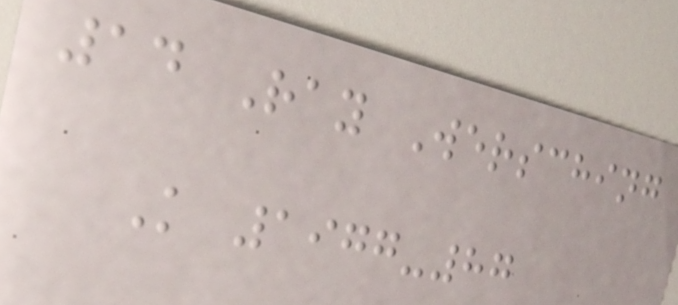14 Ray Wersching
K 1977-87
